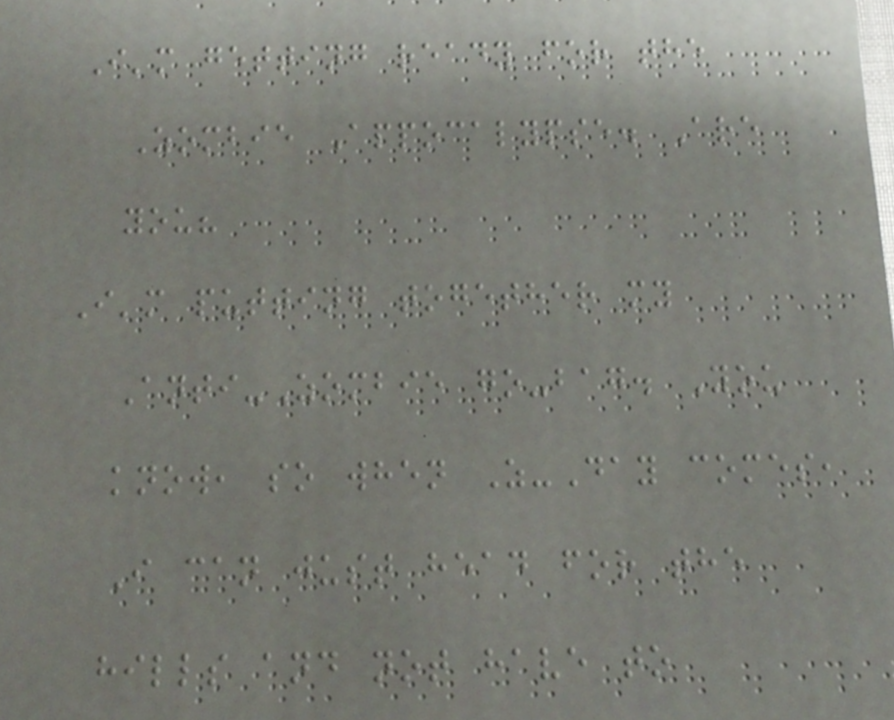I'm getting ready for the
Zombie Appocalypse. Are
you?
I'm putting together my
Anti-Zombie go-bag. You
know, so when Z-Day comes,
I can just head for the
hills and not have to
